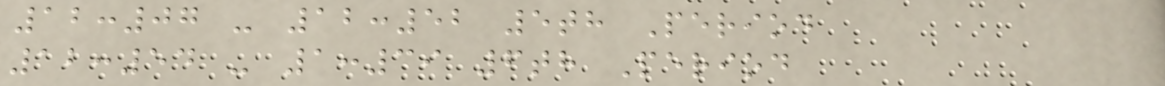12:07 - 12:52 5th Period
12:54 - 1:39 6th Period
